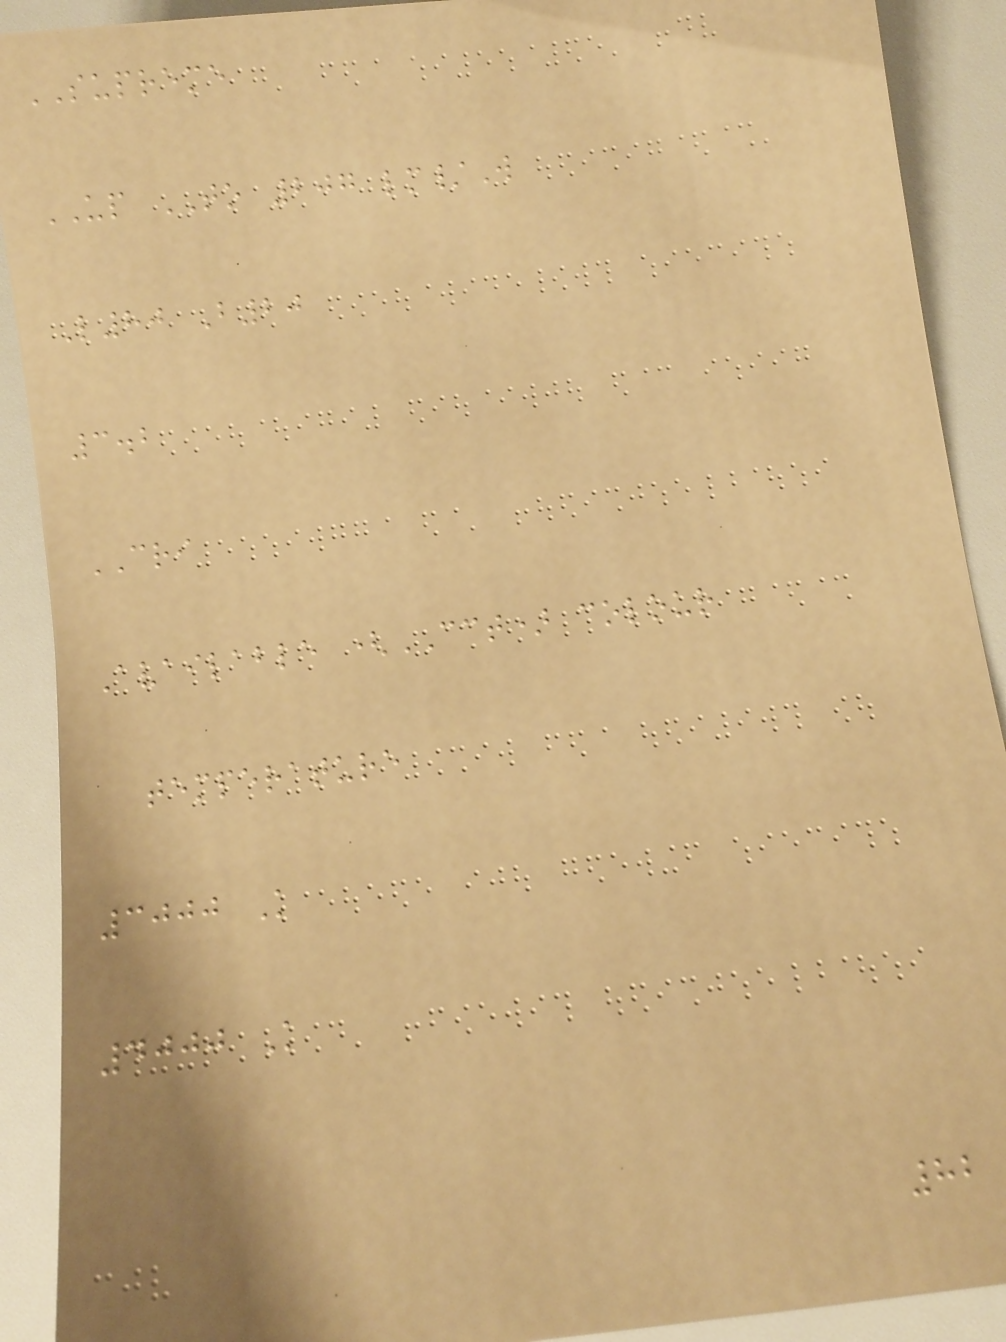SUPREME
UP TO 207 lm/W
L80 B20
3.2
CRI
Available (CCT) colour
temperature
3000 K
4000 K
82
